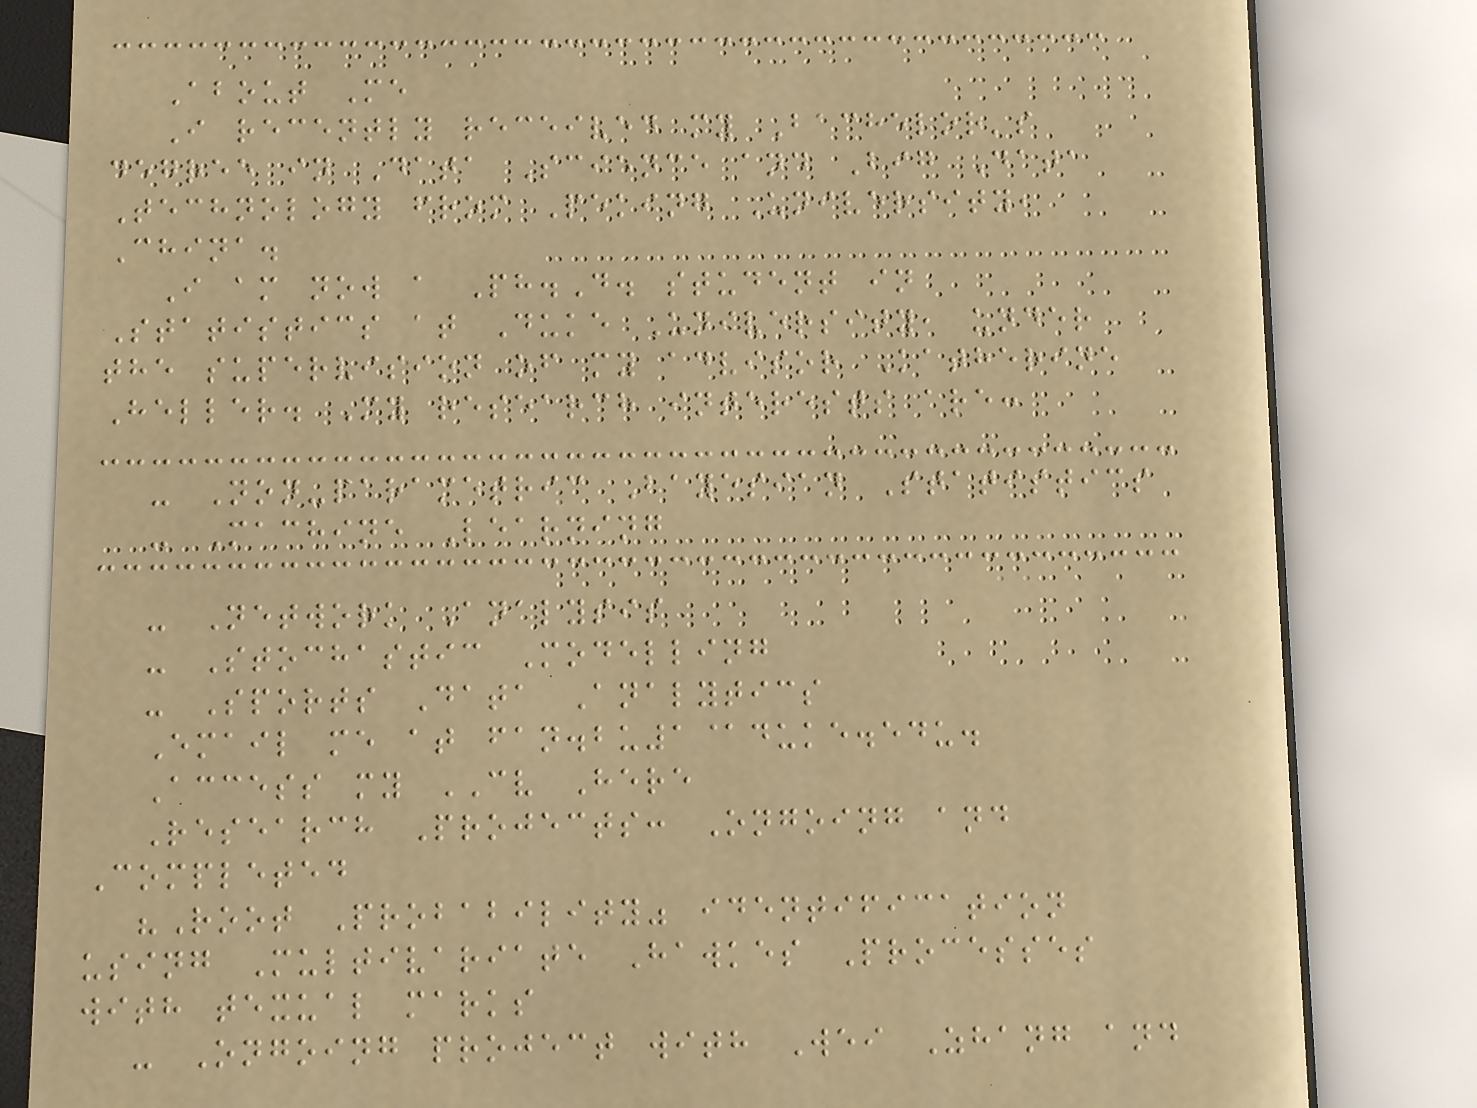About Me
I recently received my Bachelor's
degree in Data Science and Big Data
Technology from Peking University,
China.
I am now a Ph.D. student in
Statistics at Duke University, under
the supervision of my advisor Katherine
Heller. My research interests are:
- Non-parametric Bayesian Statistics
- Machine Learning
- Network Analysis
- Stochastic Modelling
- Sports Data Analytics
Email me at fan.bu1@duke.edu.
Access my CV Here
Research Projects: Ongoing and
Completed
"Root Probability" identification
using Multivariate Hawkes Processes
with texual marks
- Ongoing project with Wei Zhang and
